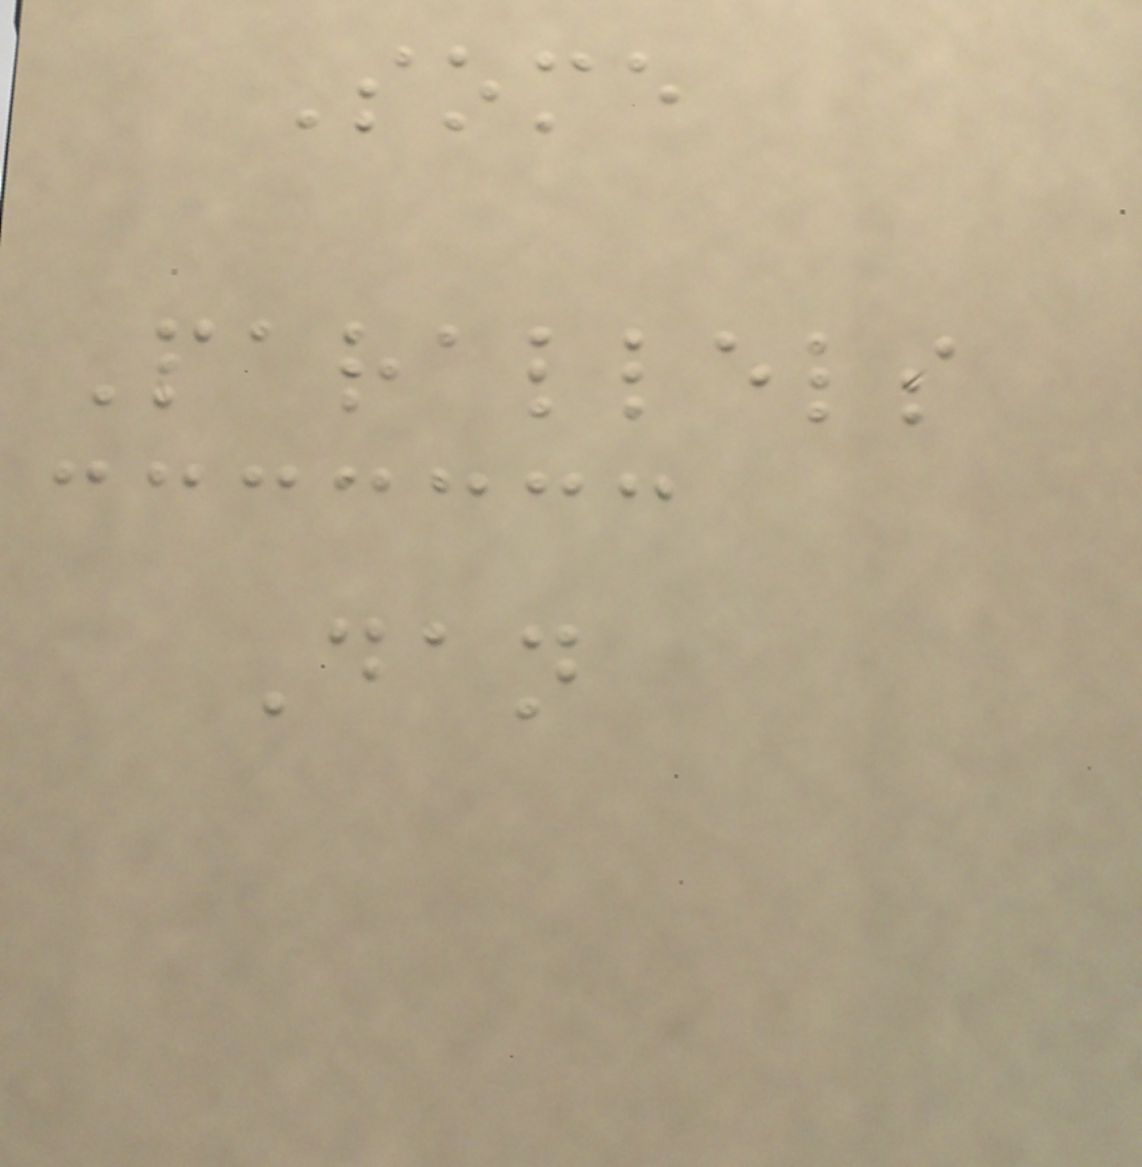Some
Parallels
Dan
